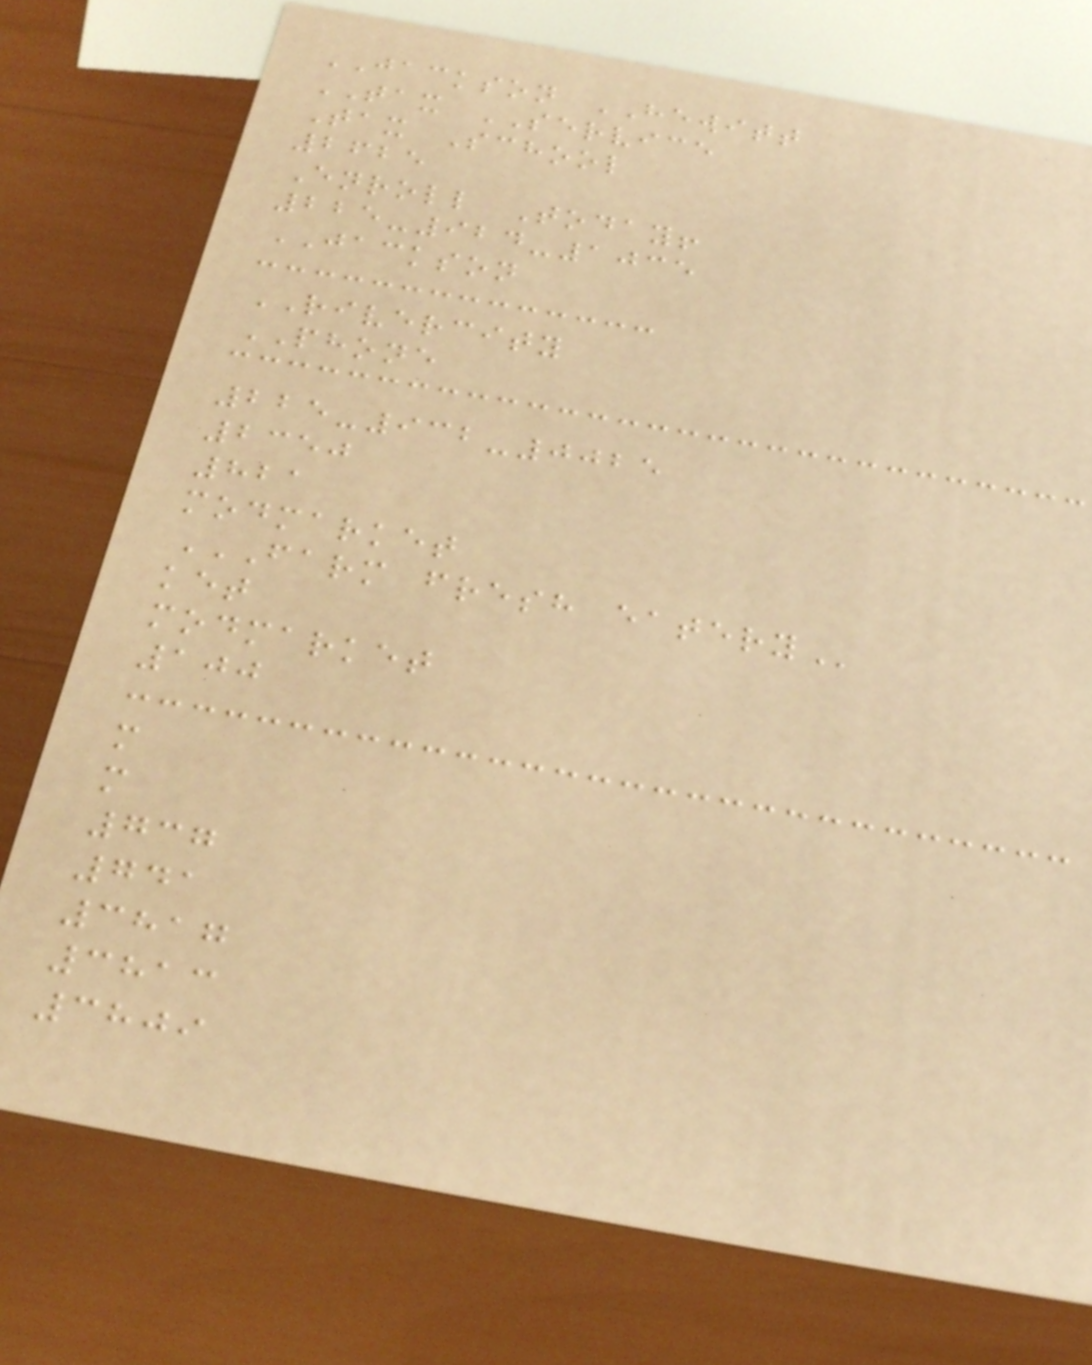JACKSON HEWITT
TAX SERVICE
Tax School
2625
Enroll Today!
225-924-1035
JACKSON
RIVERCITY
PHONE
225-932-0025
2350
821
modmarket
FARM FRESH EATERY
ket
modmarket
100
m
m
737
741
3817
3813
3809
